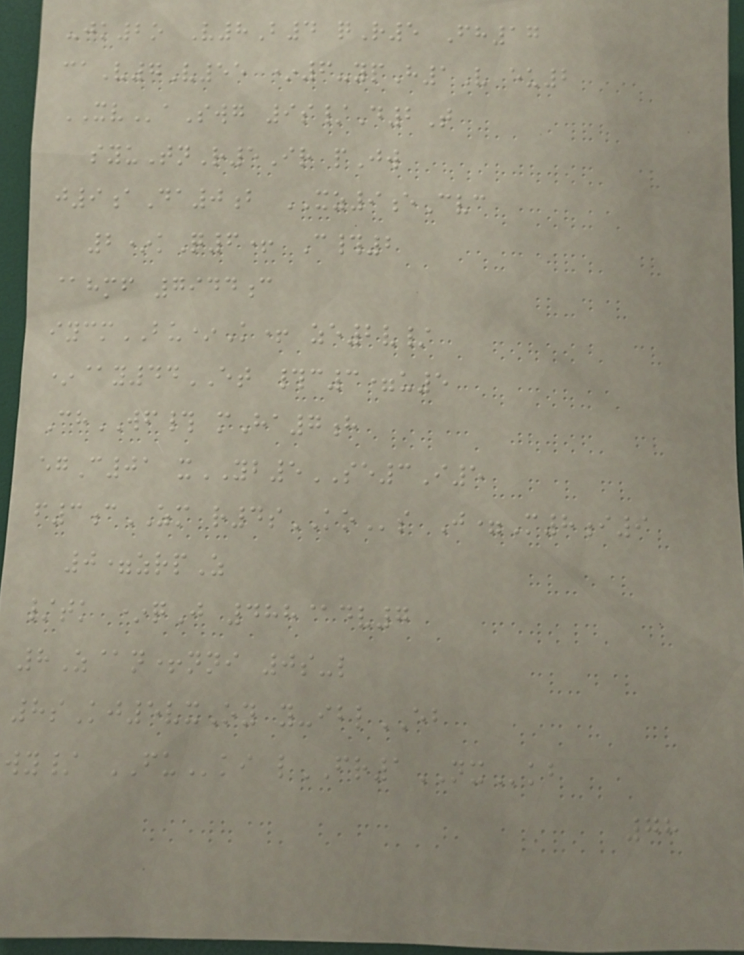-jk2o V8B4 qR5 Fh17
caV7V55 *6-ypH1V eu2
XVaSwg 9s/D2T
syuTnR5Ir pJw
j9aDa0b XZ9eCvc
2*kQ6+ C#2
@hmf 7944c
iycmBU*K+ ze2v/
*@y44ET #c3=u5
ChWF# mHa7h
egC01 xYB5SE3I5
f3cZM r4sKOs J=M8i9
0=zrpZ
/tk *qJ 488@dv7
8Z@n+nni 0s-l
8sKj5vxOy y-iblEB
wy/ FUki lFR1NXkb
78
